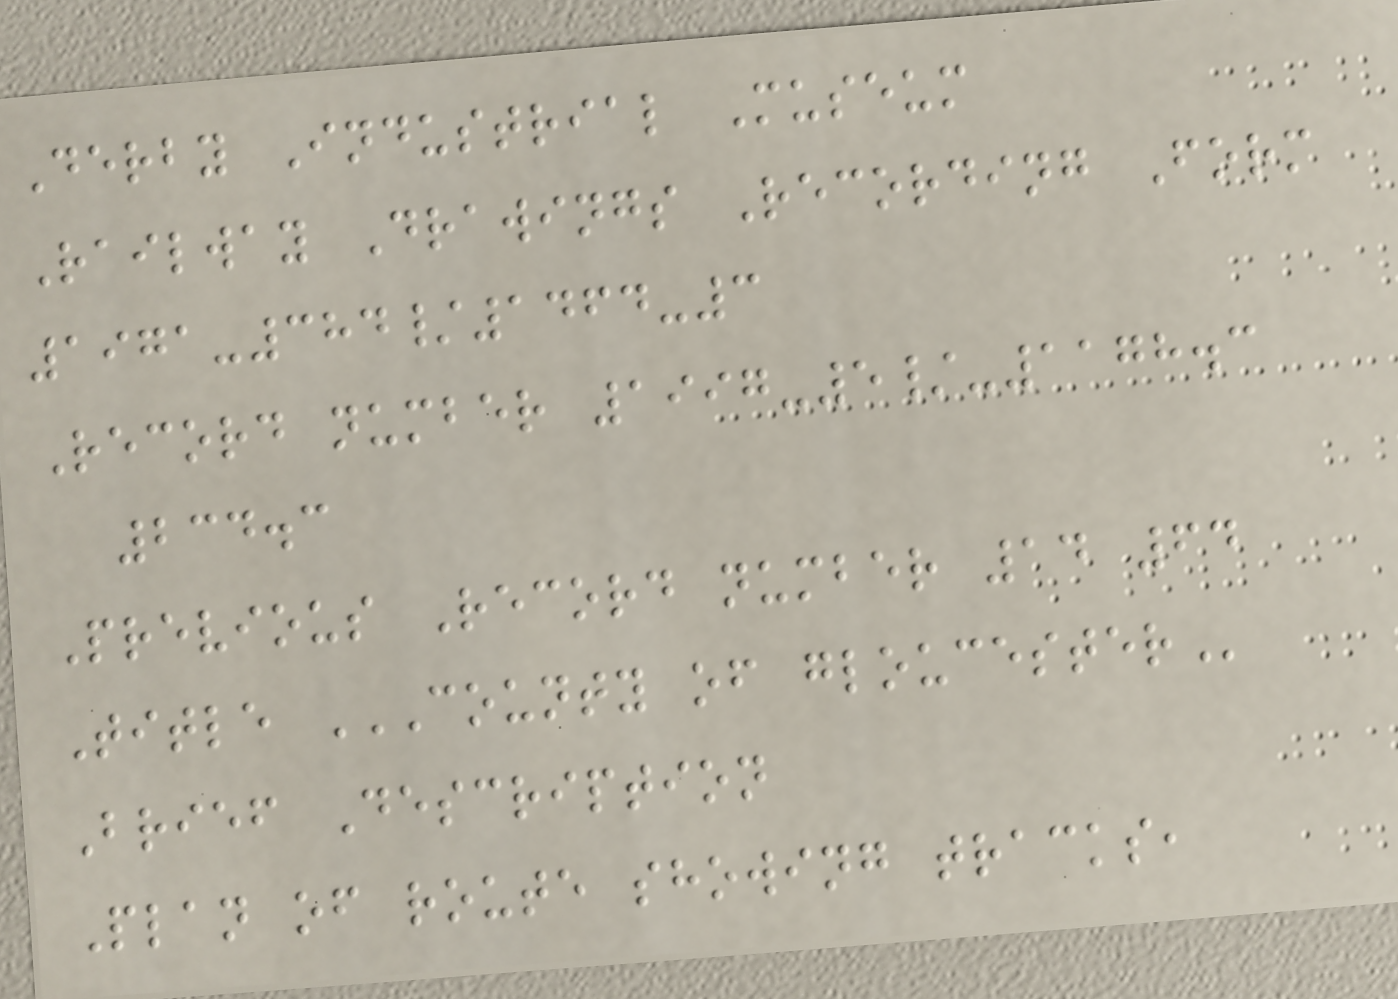Derby Industrial Museum
Railway Drawings Recording Form
1971-384/1464-3
Record number 1997-5/-1178.3
234.3
Previous Record number 14 64
Title COUNTY OF GLOUCESTER
Brief Description
Plan of route showing tracks,
